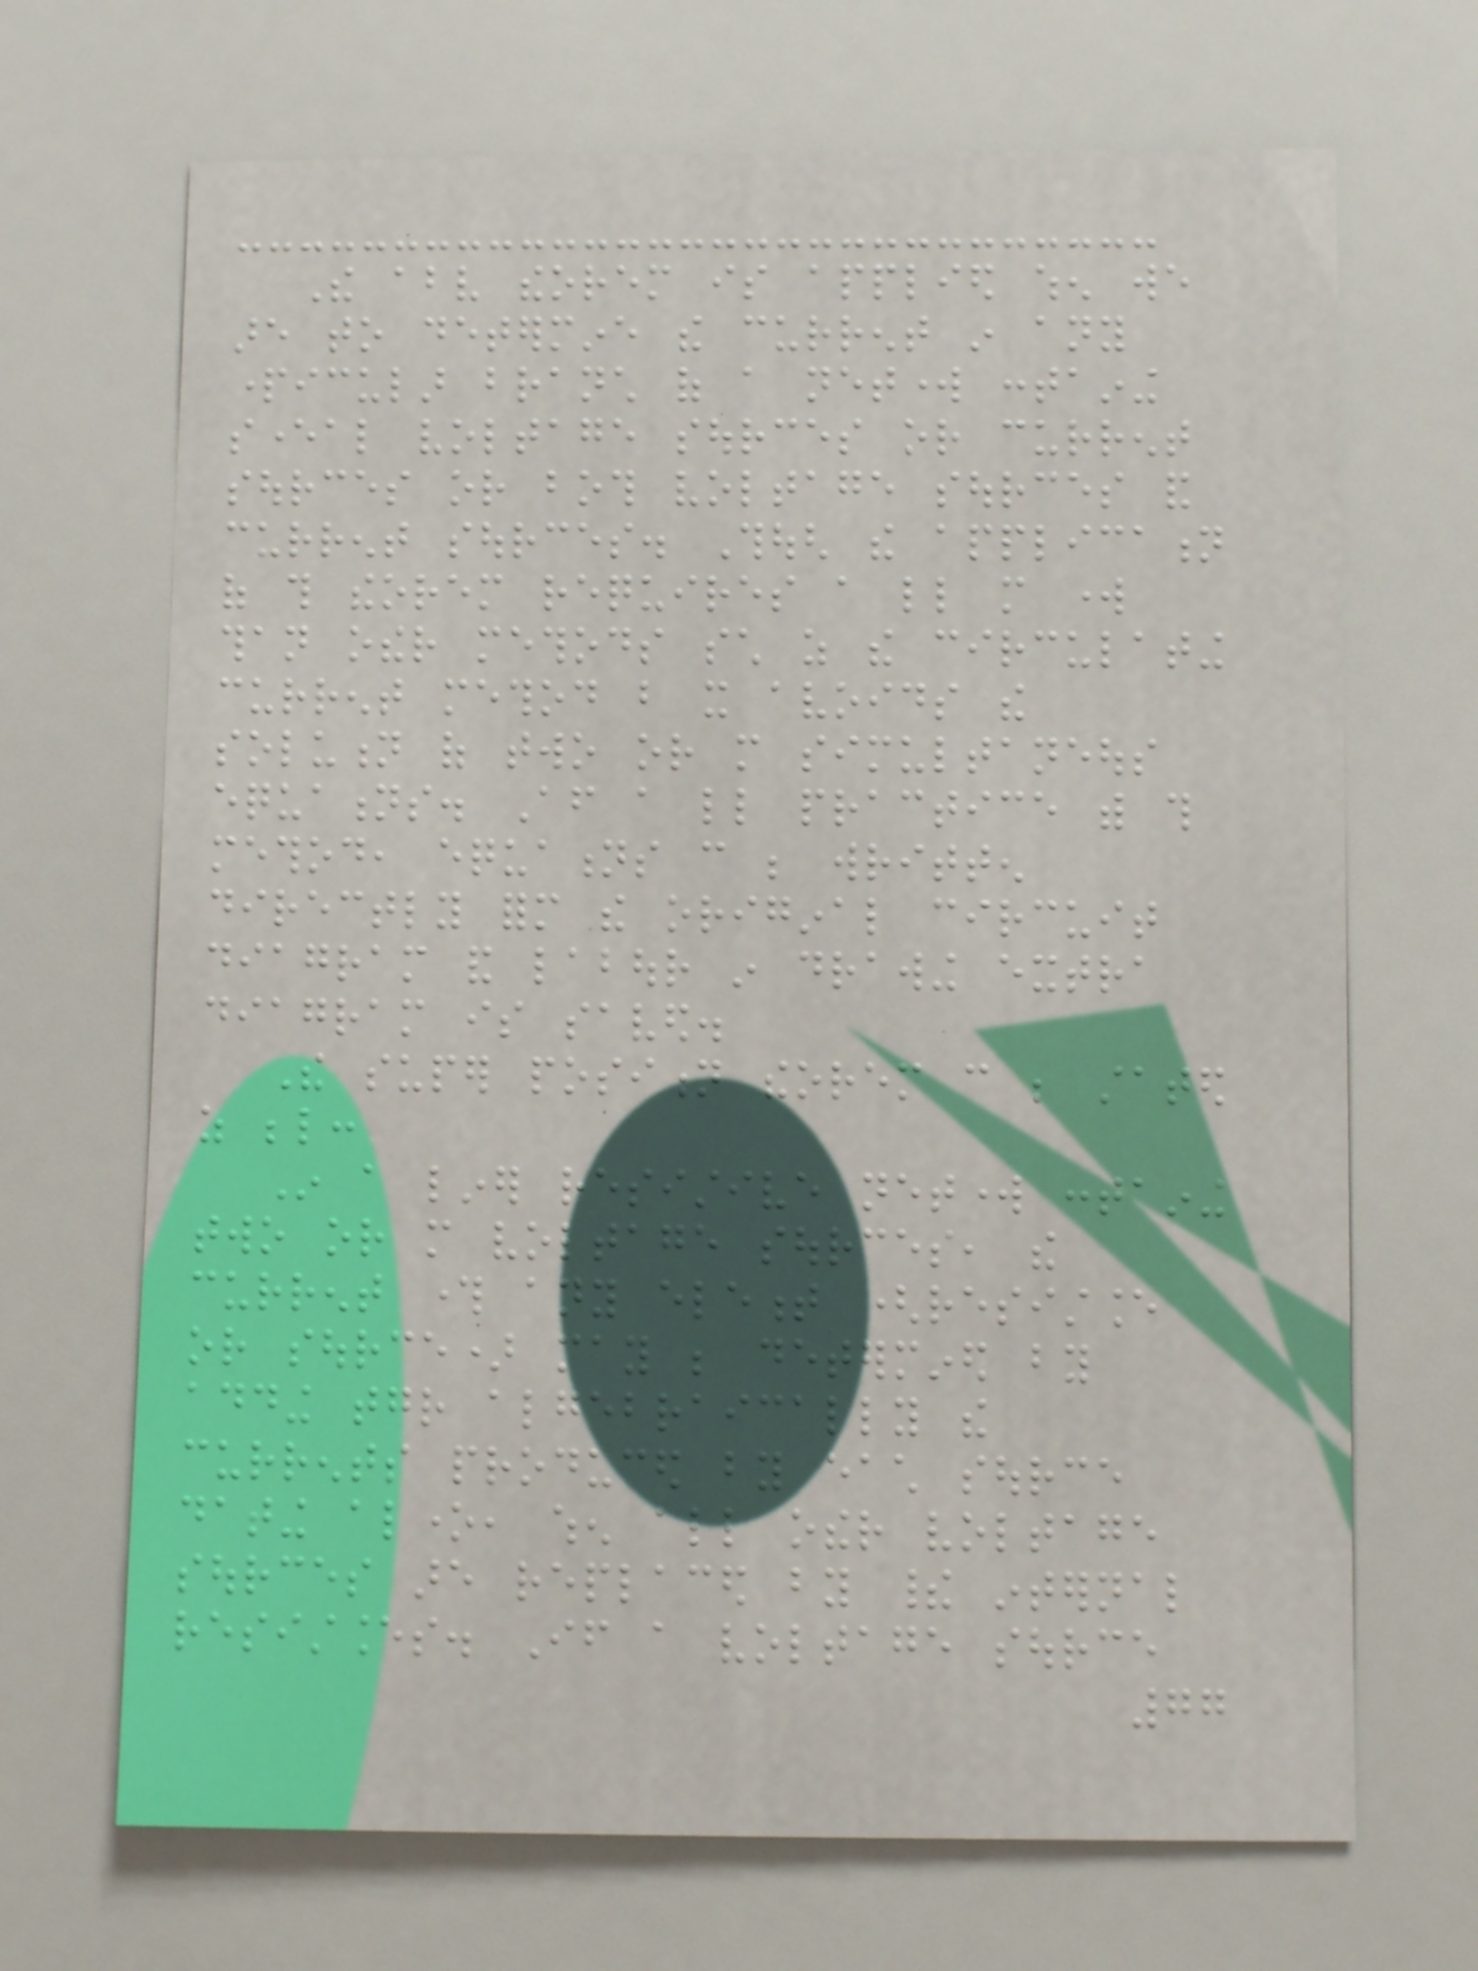The above theorem is applied when we
are to determine the current in any
particular branch of a network containing
several voltage sources or current
sources or both voltage sources and
current sources. Though the application
of this theorem requires a little more work
than other methods such as the circulating
current method but it avoids the
solution of two or more simultaneous
equations. After a little practice with this
method, equations can be written
directly form the original circuit
diagram and labour in drawing extra
diagram is saved.
The super position theorem can be stated
as below:
In a liner resistive network containing
two or more voltage sources, the
current through any element (resistance
or source) may be determined by
adding together algebraically the
currents produced by each source
dating alone, when all other voltage
sources are replaced by their internal
resistances. If a voltage source
77
